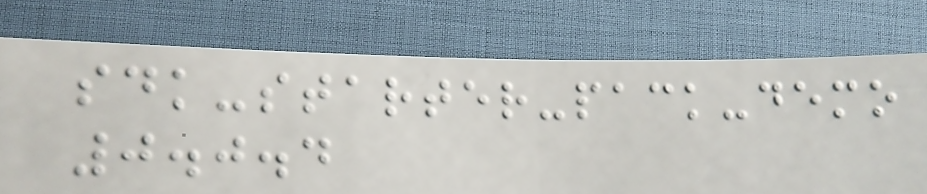sdk-starter-pack-demo
0.0.4
